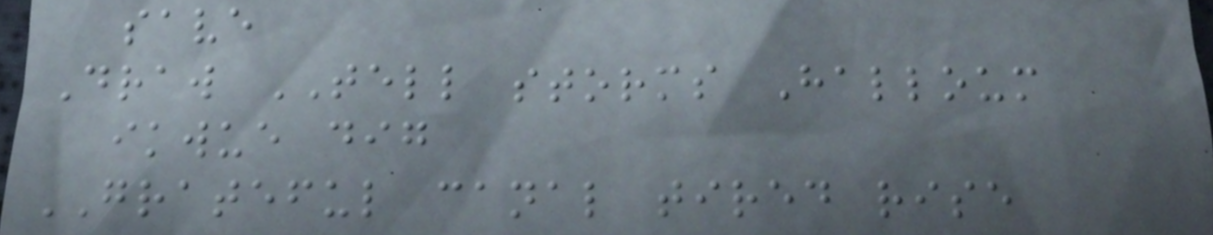save
Draw TELL storms Halloum
ikwue dig
GRATEFUL canal tired rise
